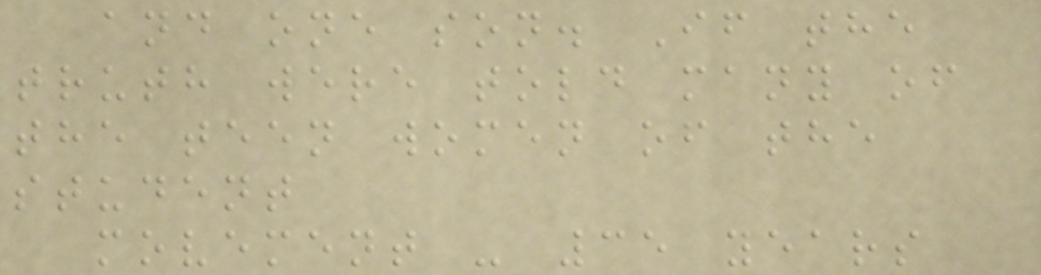and one son. If the
truth were told many of
the teen women of the
student
movement - 35 years
